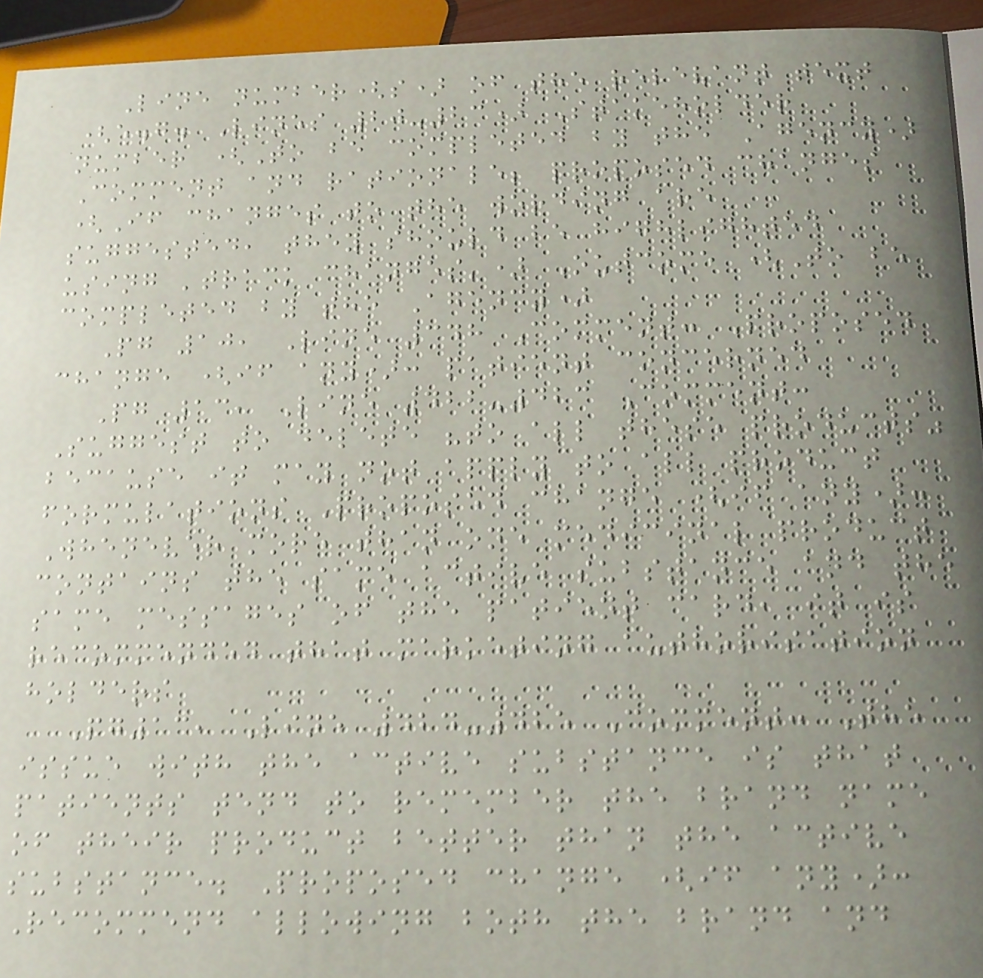Line number(s) of the relevant text
(e.g. Lines 20-23) Stakeholder
number (To be completed by the Agency)
Comment and rationale; proposed changes
(If changes to the wording are
suggested, they should be highlighted
using 'track changes') Outcome (To be
completed by the Agency)
Pg 10, Line 348 Comment: Proposed
change (if any): patient concerned
Pg 13, Line 422-423 Comment:
Suggest to delete "to all these products"
because it may not apply to all product
formulations Proposed change (if any):
Whenever more than one medicinal product
contains the same active substance and the
same messages of the patient card, it is
recommended that marketing authorisation
holders
Pg13, Line 424-425 Comment: The
issue with the active substance is that
patients tend to remember the brand name
of their product better than the active
substance. Proposed change (if any):
Recommend allowing both the brand and
